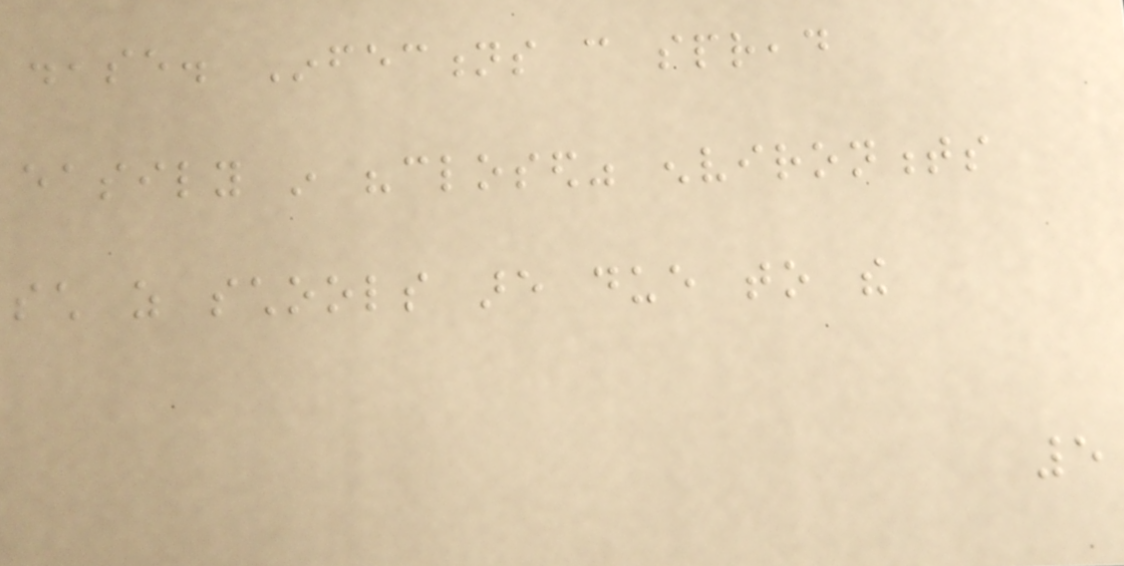disease. Infections can spread
easily in "closed" environments
such as schools are due to the
5
